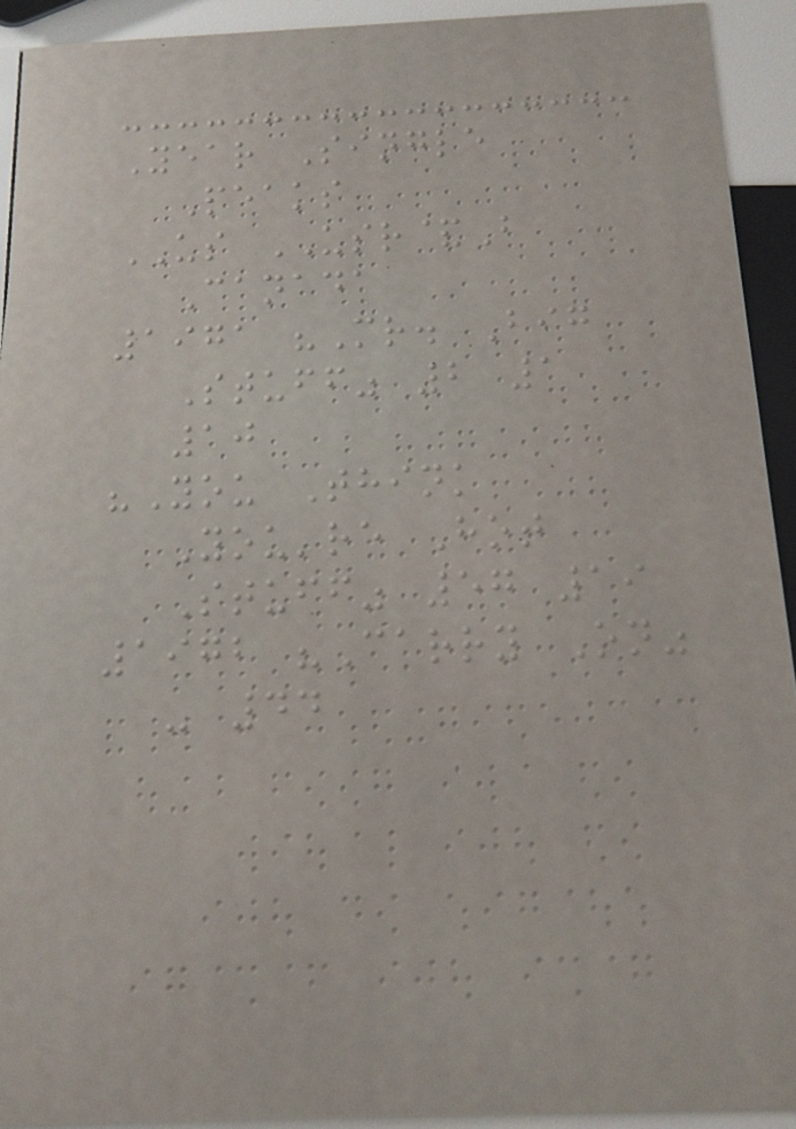Year Single
Peaks
US USR&B
Canada
1971 "Mr. Big
Stuff" 2 1
10
"You Think
You're Hot
Stuff" 57 19
1972 "Carry On"
- 44
